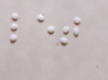let
